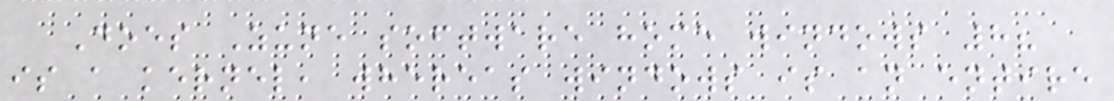Does Zune software home windows 8?
is a kernel, whereas windows is an entire
